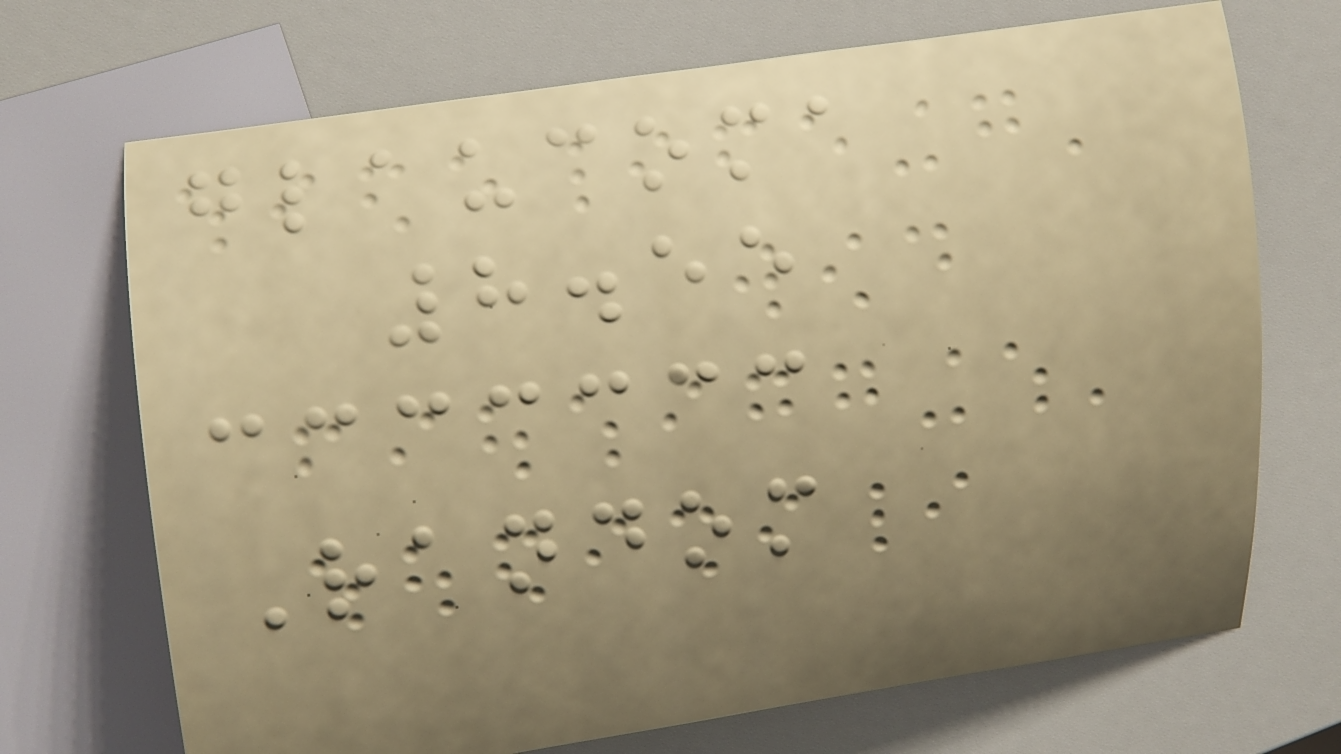glaucoma
8.55
Random
